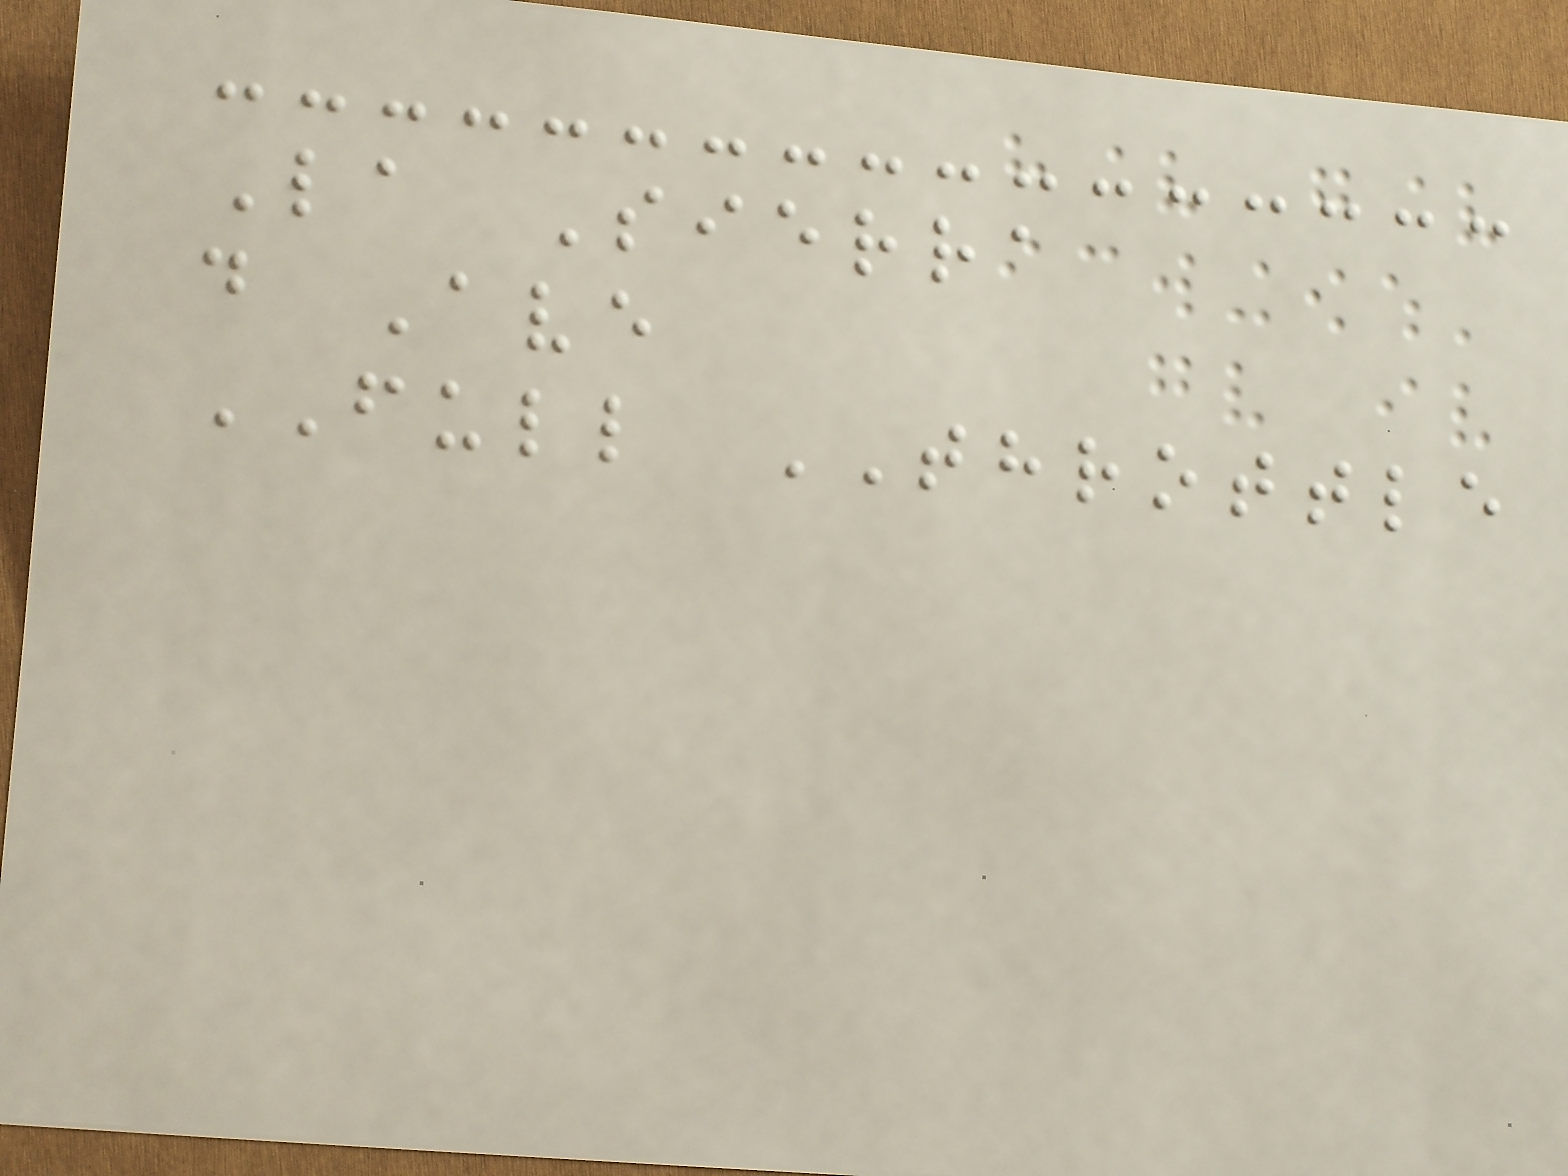La Sierra
d Ave
FULL THROTTLE
